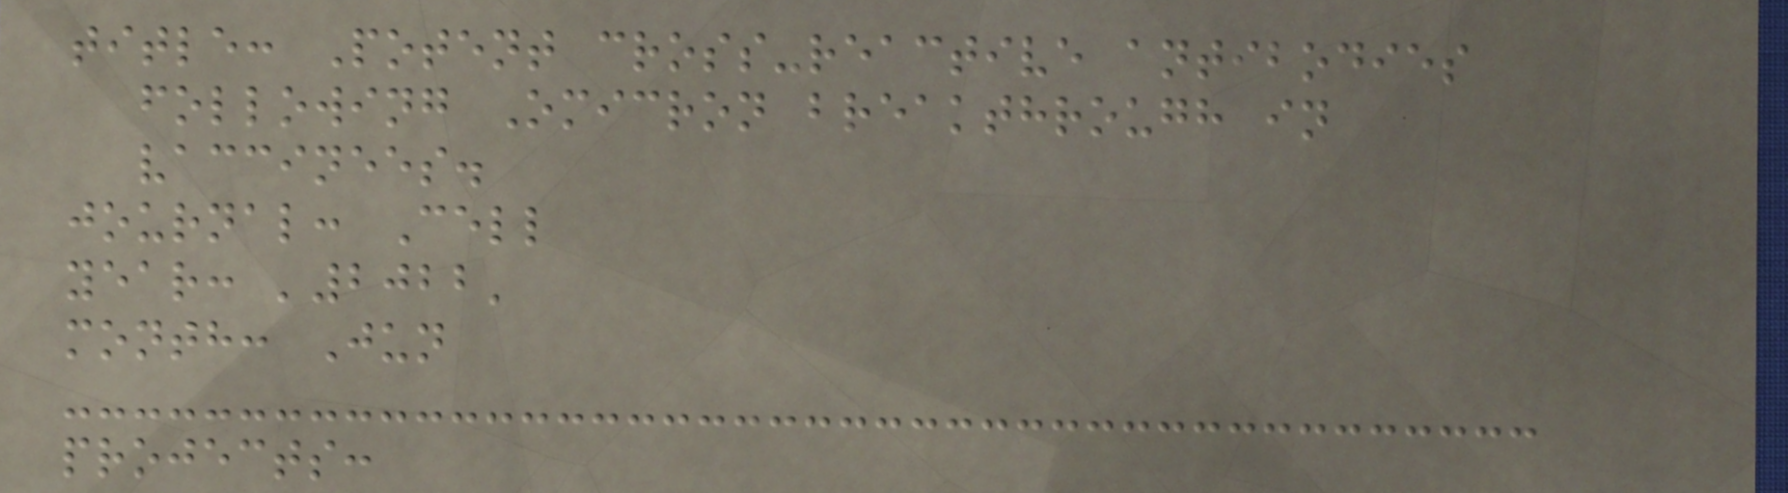title: Potent cross-reactive antibodies
following Omicron breakthrough in
vaccinees.
journal: Cell
year: '2022'
month: Jun
projects:
